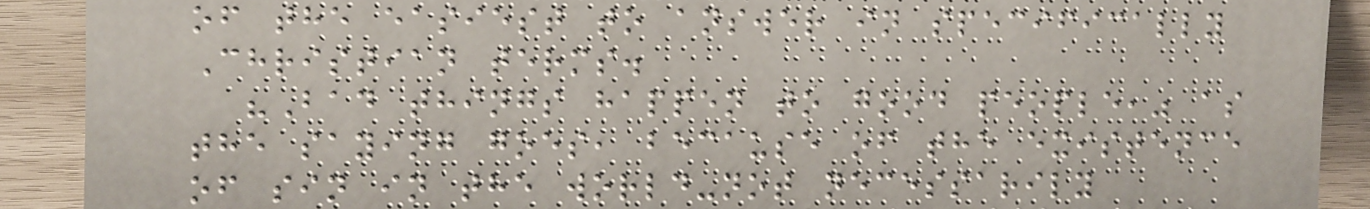of the easiest to answer in specifically
Christian terms.
"Bad things happen to good people," as
the saying goes, because of the existence
of sin in the world-not necessarily
